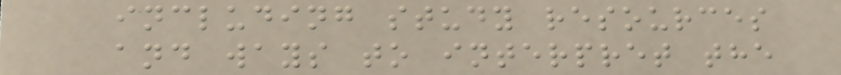including study resources
and ways to interpret the
